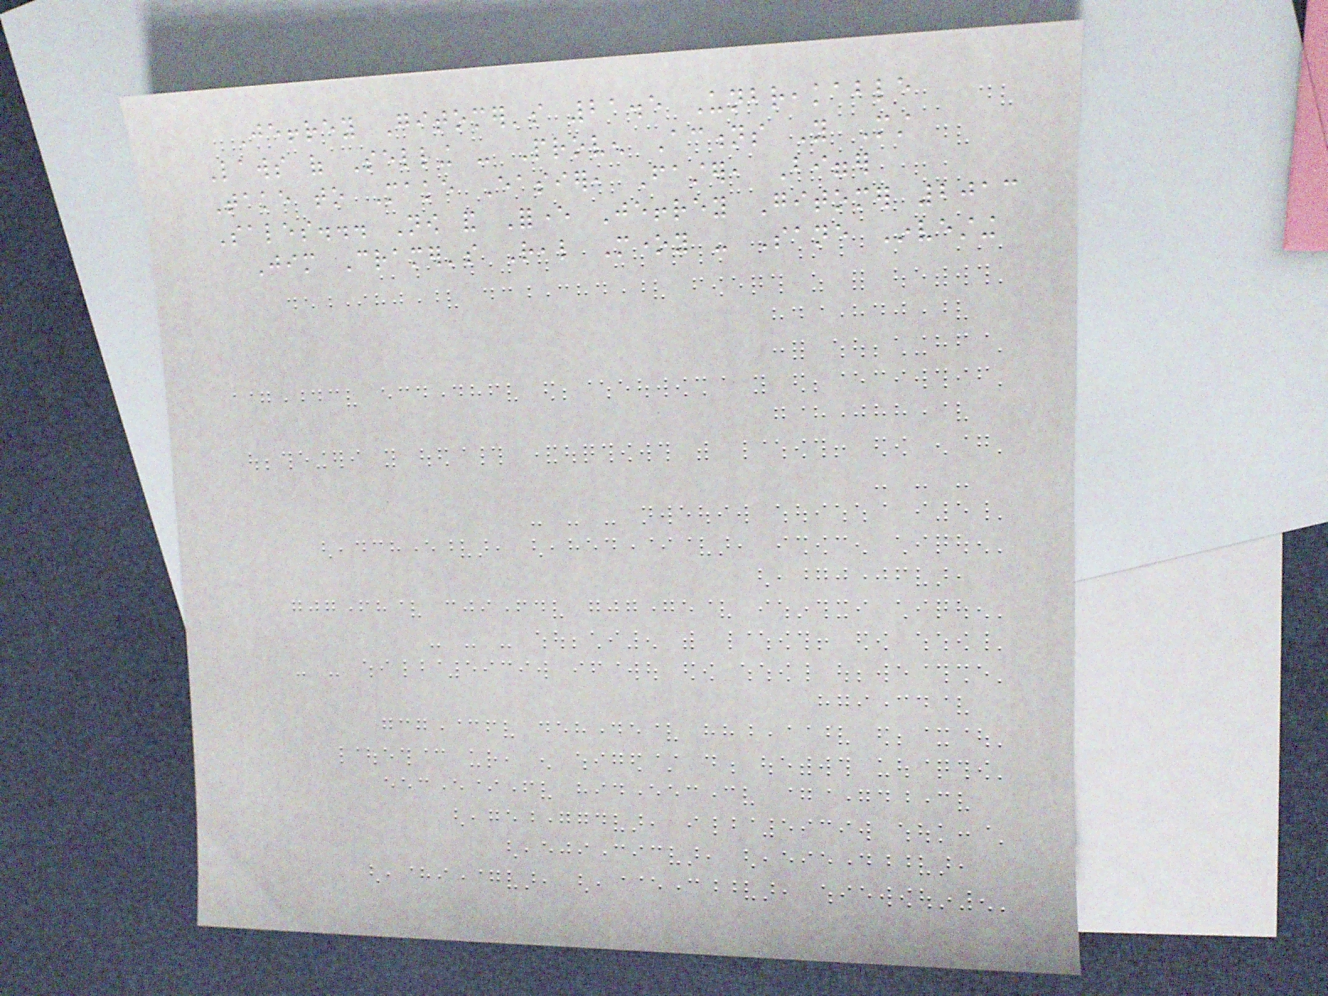Jeffrey Gitomer's 21.5 Unbreakable
Laws of Selling - Proven Actions You Must
Take to Make Easier, Faster, Bigger
Sales... Now and Forever Jeffrey Gitomer 2013
Jim Cramer's Real Money - Sane Investing
